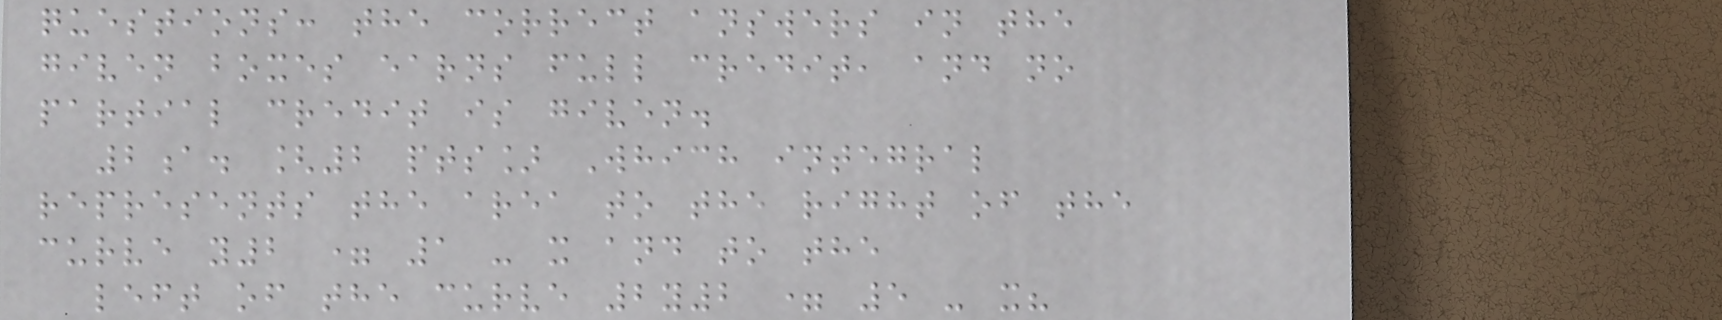questions: the correct answers in the
given boxes earns full credit, and no
partial credit is given.
2a. [2 pts] Which integral
represents the area to the right of the
curve y2 = 1 - x and to the
left of the curve 2y2 = 5 - x?
